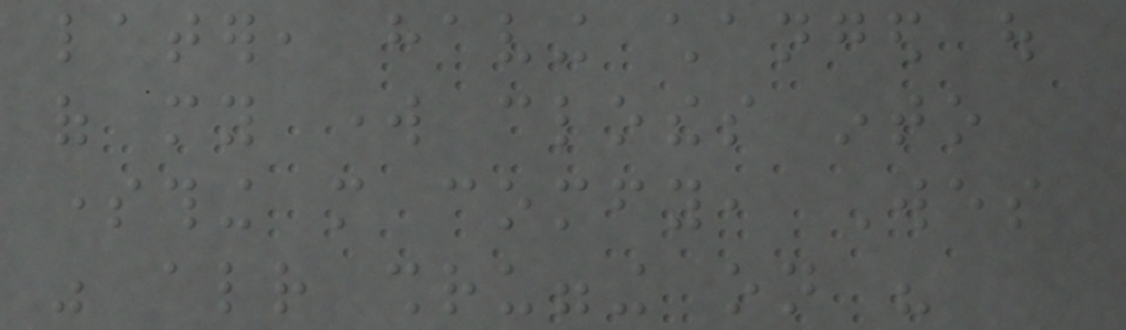later, having changed out
of my work clothes into
something more comfy, Wes
was already shrugging on his
